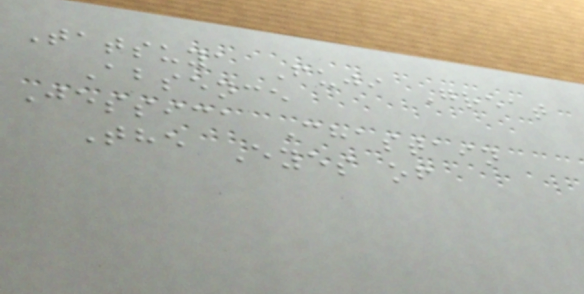Tatsuya Fuji Great
Absence
Jessica Chastain
The Eyes of
